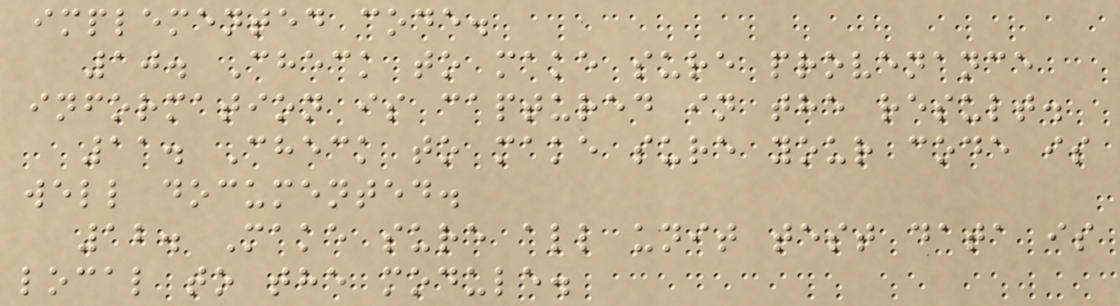implemented code.
10. Check to make sure provenance
information is captured in the result.
11. Check to make sure your code is
well documented.
12. Make sure all unit test data is
local to the module.
